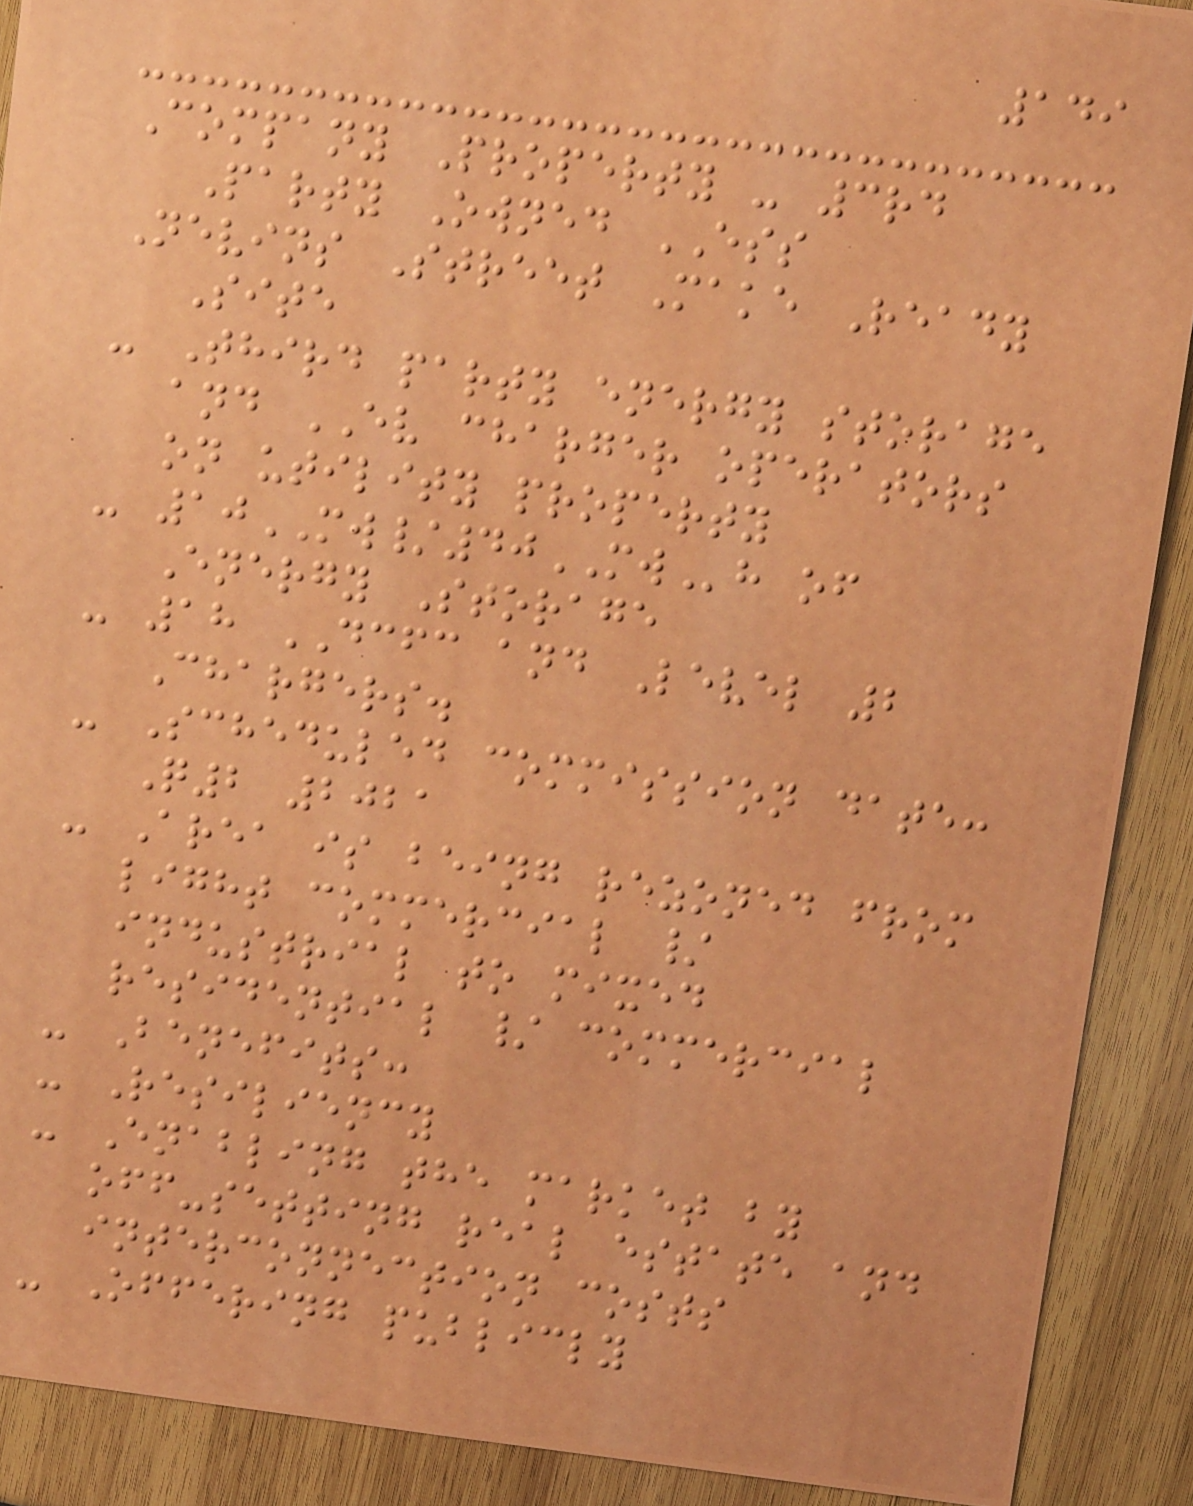149
Company Property - 3rd
Party Owned ESS
Nevins Street Make Ready
Site
- Third party energy storage
and EV charger operators
on utility property
- 10MW/40MWh of
Energy Storage
- 18 DCFC and Level 2
Chargers.
- Scheduled commission date:
Q2 2021
- Area is being rezoned from
light commercial /
industrial to mixed
residential / commercial
- Benefits:
- Resiliency
- Enabling the market by
off-setting real estate and
interconnection costs
- Offering publicly
